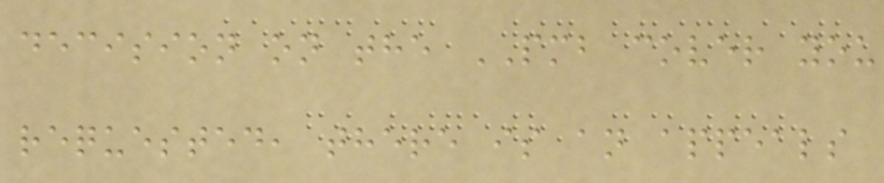decision on the PMB cover you
requested, there is an appeals
